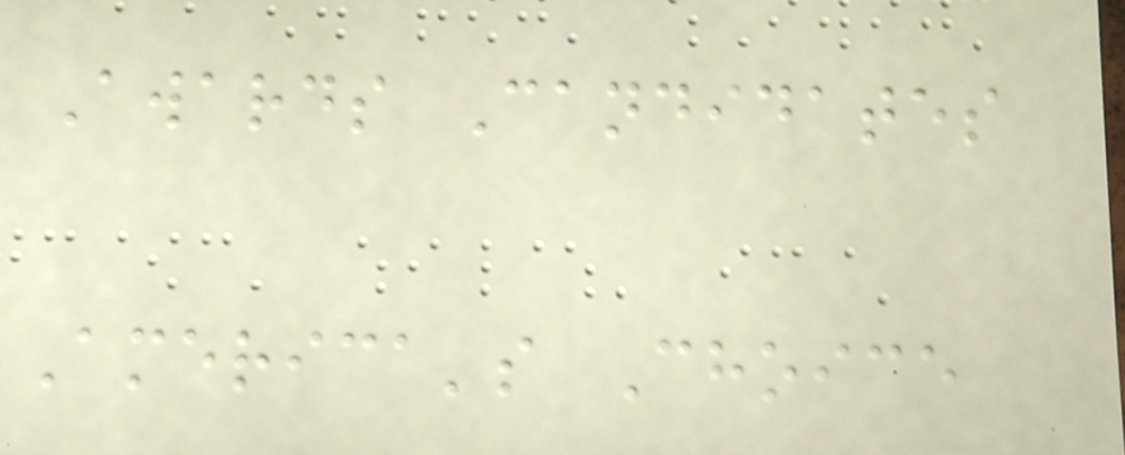Awards Candidates
America's Choice
